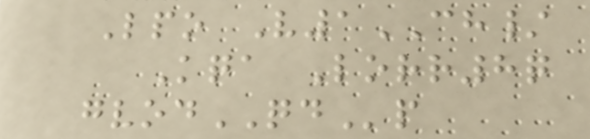Lpo V1CH/
Kqa Lorr8q
gvodQDp
